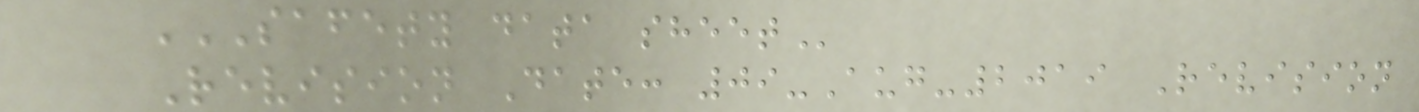SAFETY DATA SHEET
Revision Date: 09-Aug-2019 Revision
